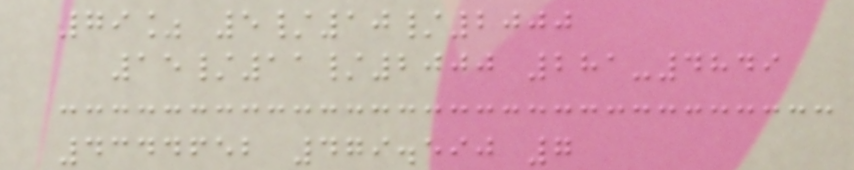79% 5/10/2000
15/11/2000 281-4849
4344652 479.590 7
